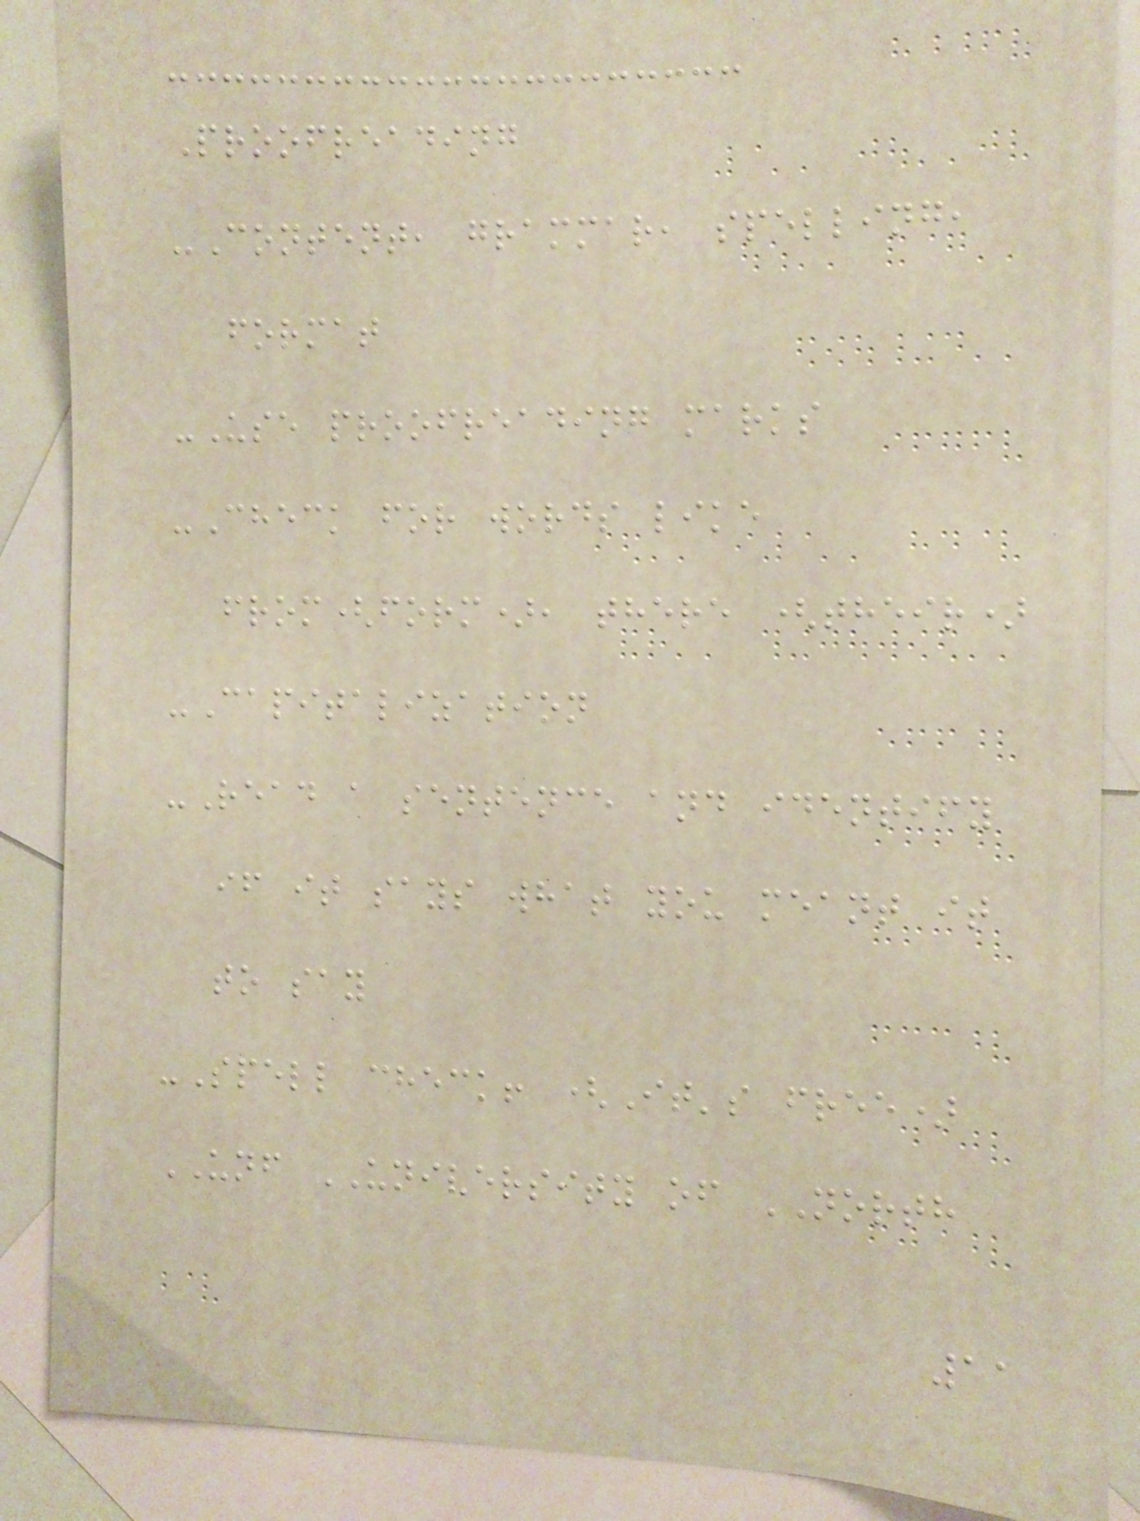Proofreading
-Content, grammar, spelling,
format
-Use proofreading marks
-Check for words like
from(form), there (their)
-Capitalization
-Read a sentence and identify
if it says what you meant it
to say
-Spell check! (It's free)
UNF UNIVERSITY of NORTH
11
